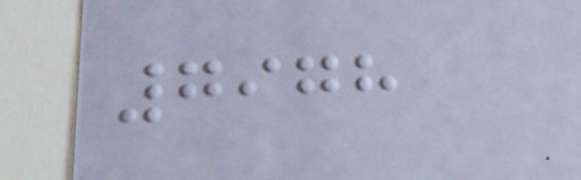7978
